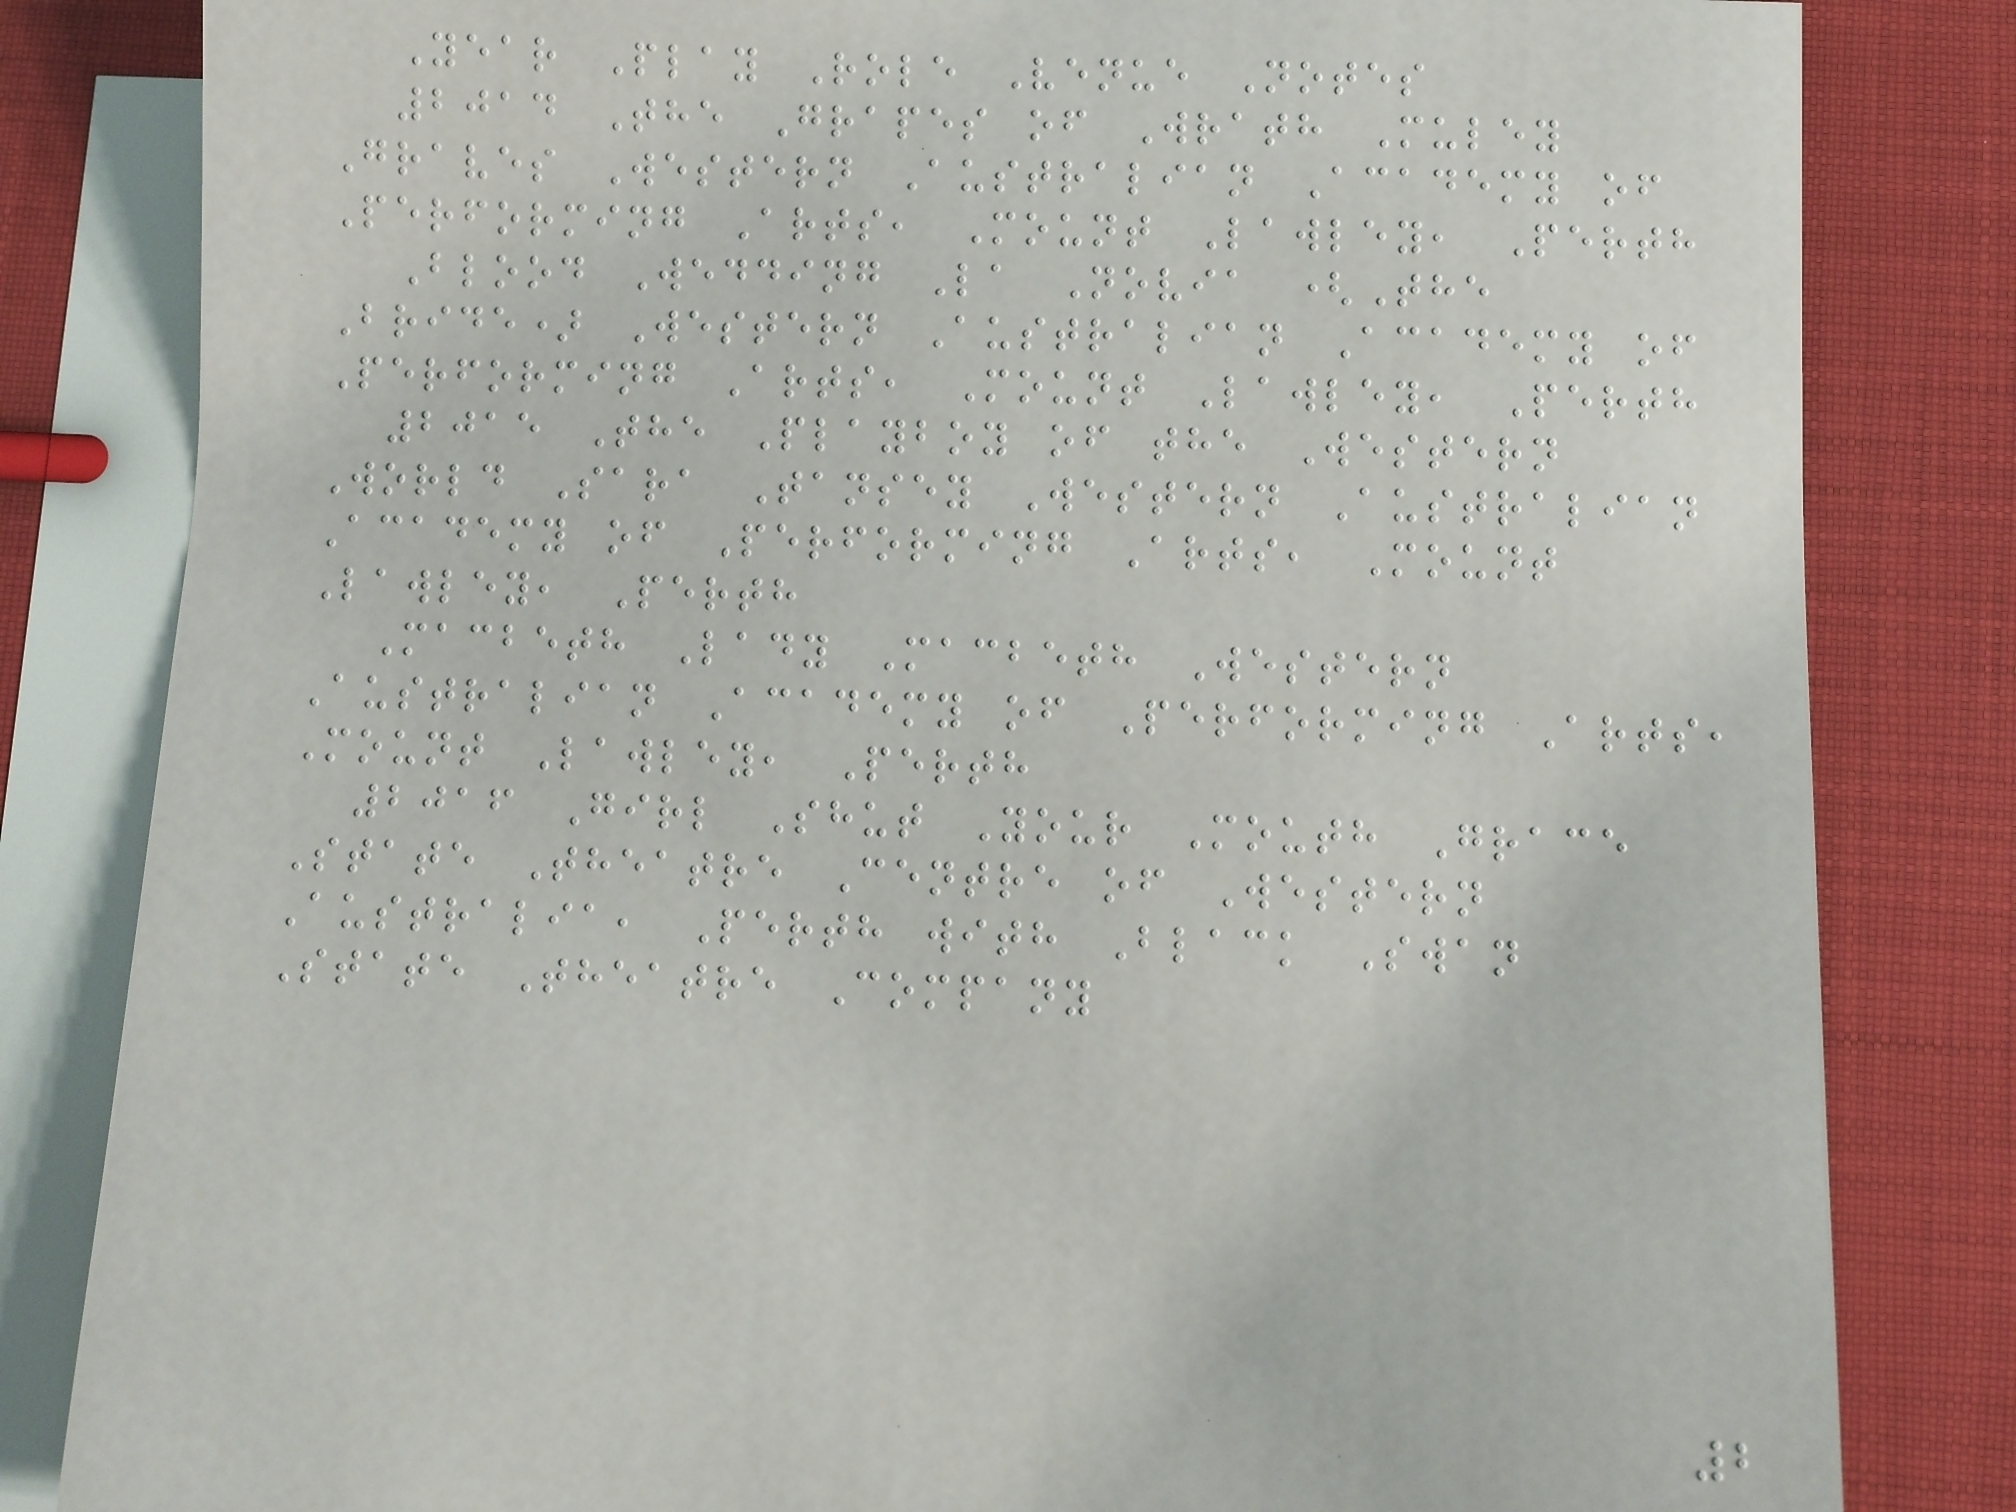Year Play Role Venue Notes
2014 The Grapes of Wrath Muley
Graves Western Australian Academy of
Performing Arts, Mount Lawley, Perth
Blood Wedding La Novia (The
Bride) Western Australian Academy of
Performing Arts, Mount Lawley, Perth
2015 The Playboy of the Western
World Sara Tansey Western Australian
Academy of Performing Arts, Mount
Lawley, Perth
Macbeth Lady Macbeth Western
Australian Academy of Performing Arts,
Mount Lawley, Perth
2016 Girl Shut Your Mouth Grace
State Theatre Centre of Western
Australia, Perth with Black Swan
State Theatre Company
2
